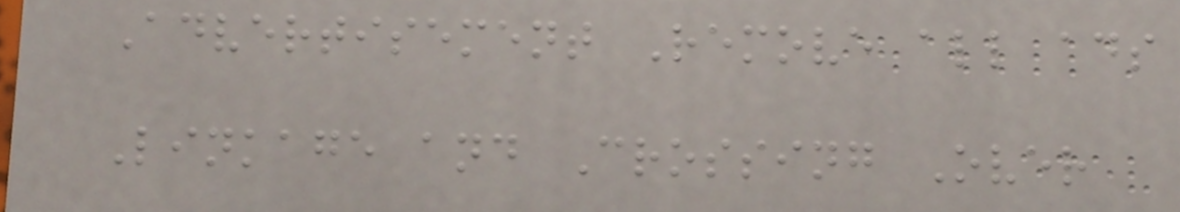Advertisement Remove all ads
Linkage and Crossing Over
